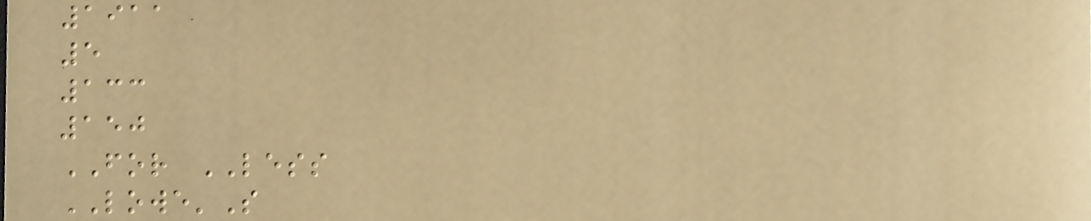1911
5
133
150
FOR LESS
LOWE'S
